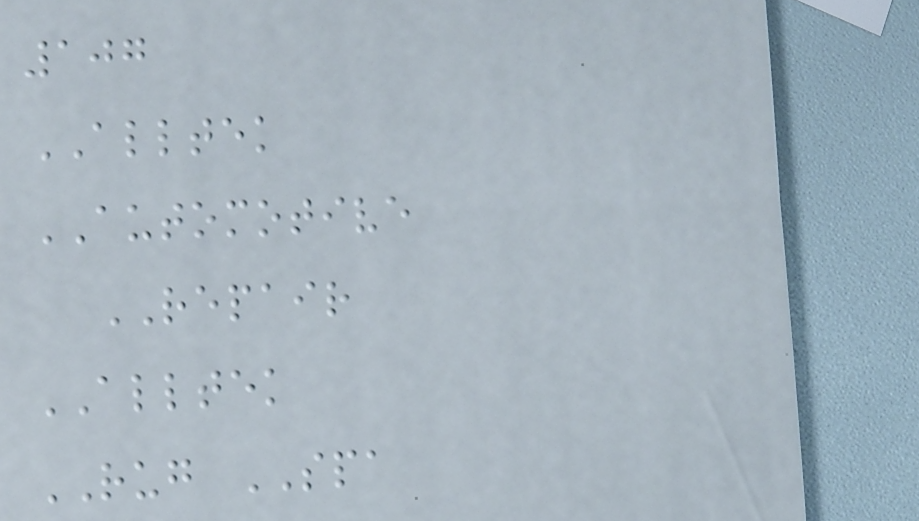107
ALLTEK
AUTOMOTIVE
REPAIR
ALLTEK
RUG SPA
